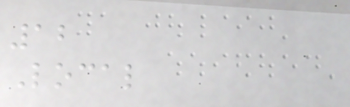12
Local
